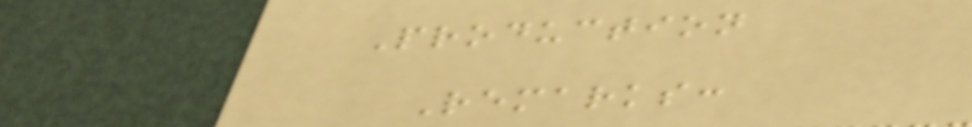Production
Remarks:
